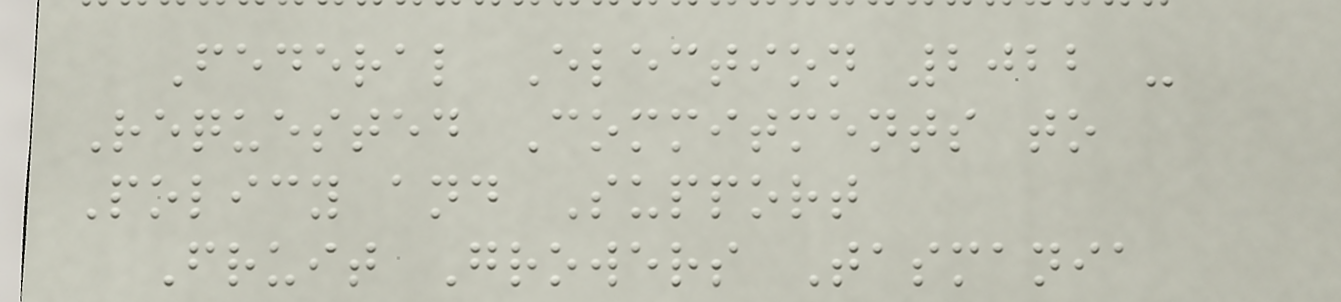Federal Election 2022 -
Requested Commitments to
Policy and Support
Fruit Growers Tasmania
